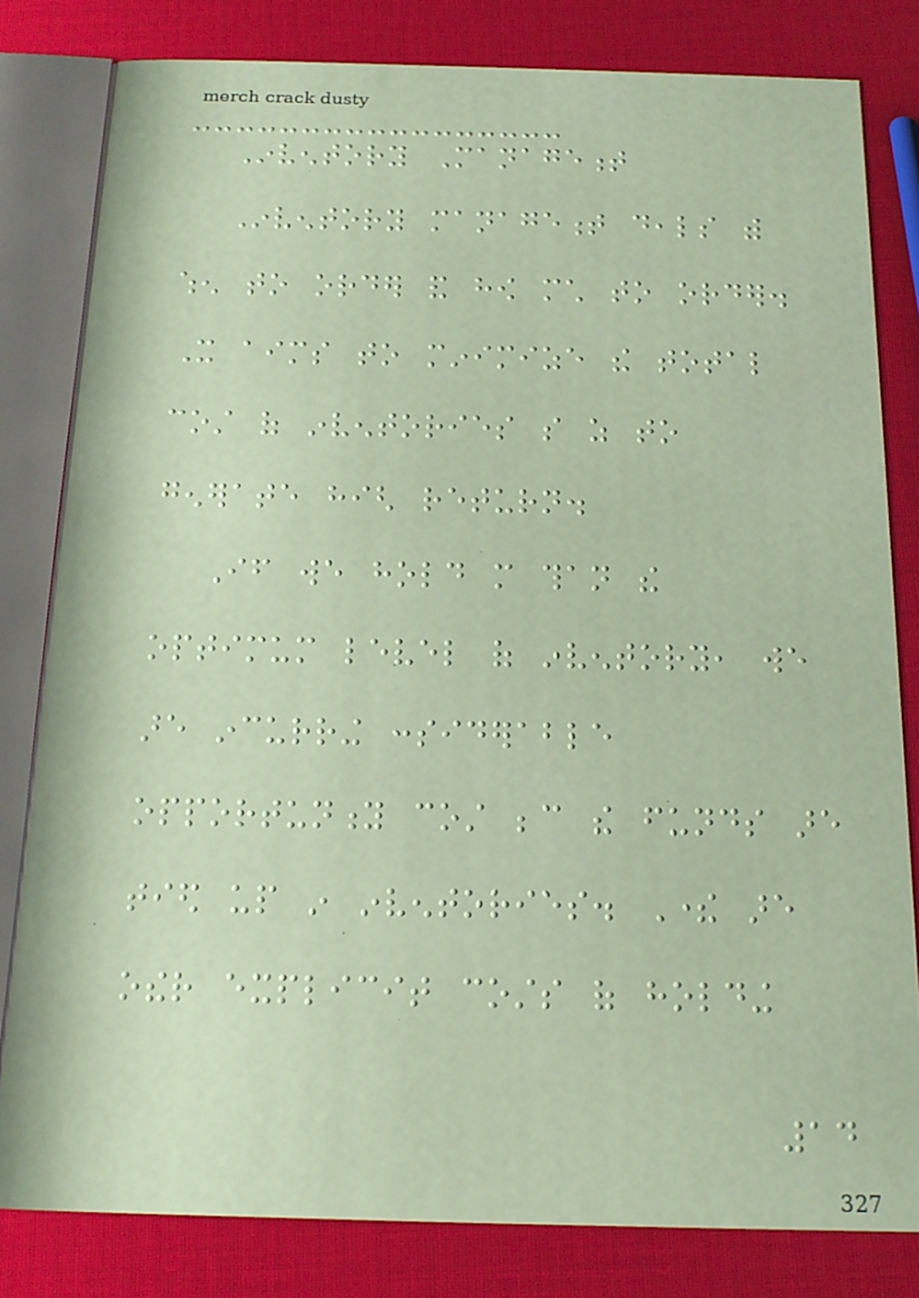Inventory Management
Inventory management deals with
when to order and how much to order.
It aims to minimize the total
cost of inventories so as to
generate high return.
If we hold more than the
optimum level of inventory, we
are incurring considerable
opportunity cost because the funds are
tied up in inventories. There are
other explicit costs of holding
14
